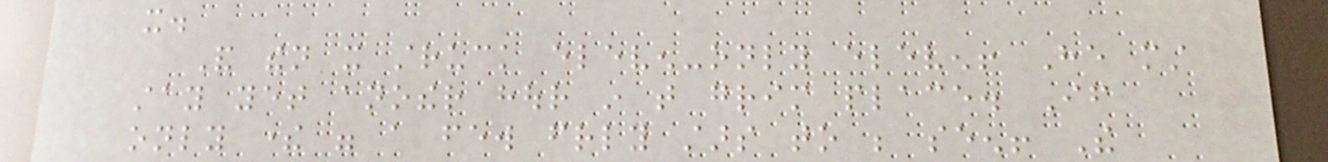it.
And then it struck eleven-only eleven! He must
stay yet another hour in that grim place. If
only there were a few friendly stars to be seen! The
